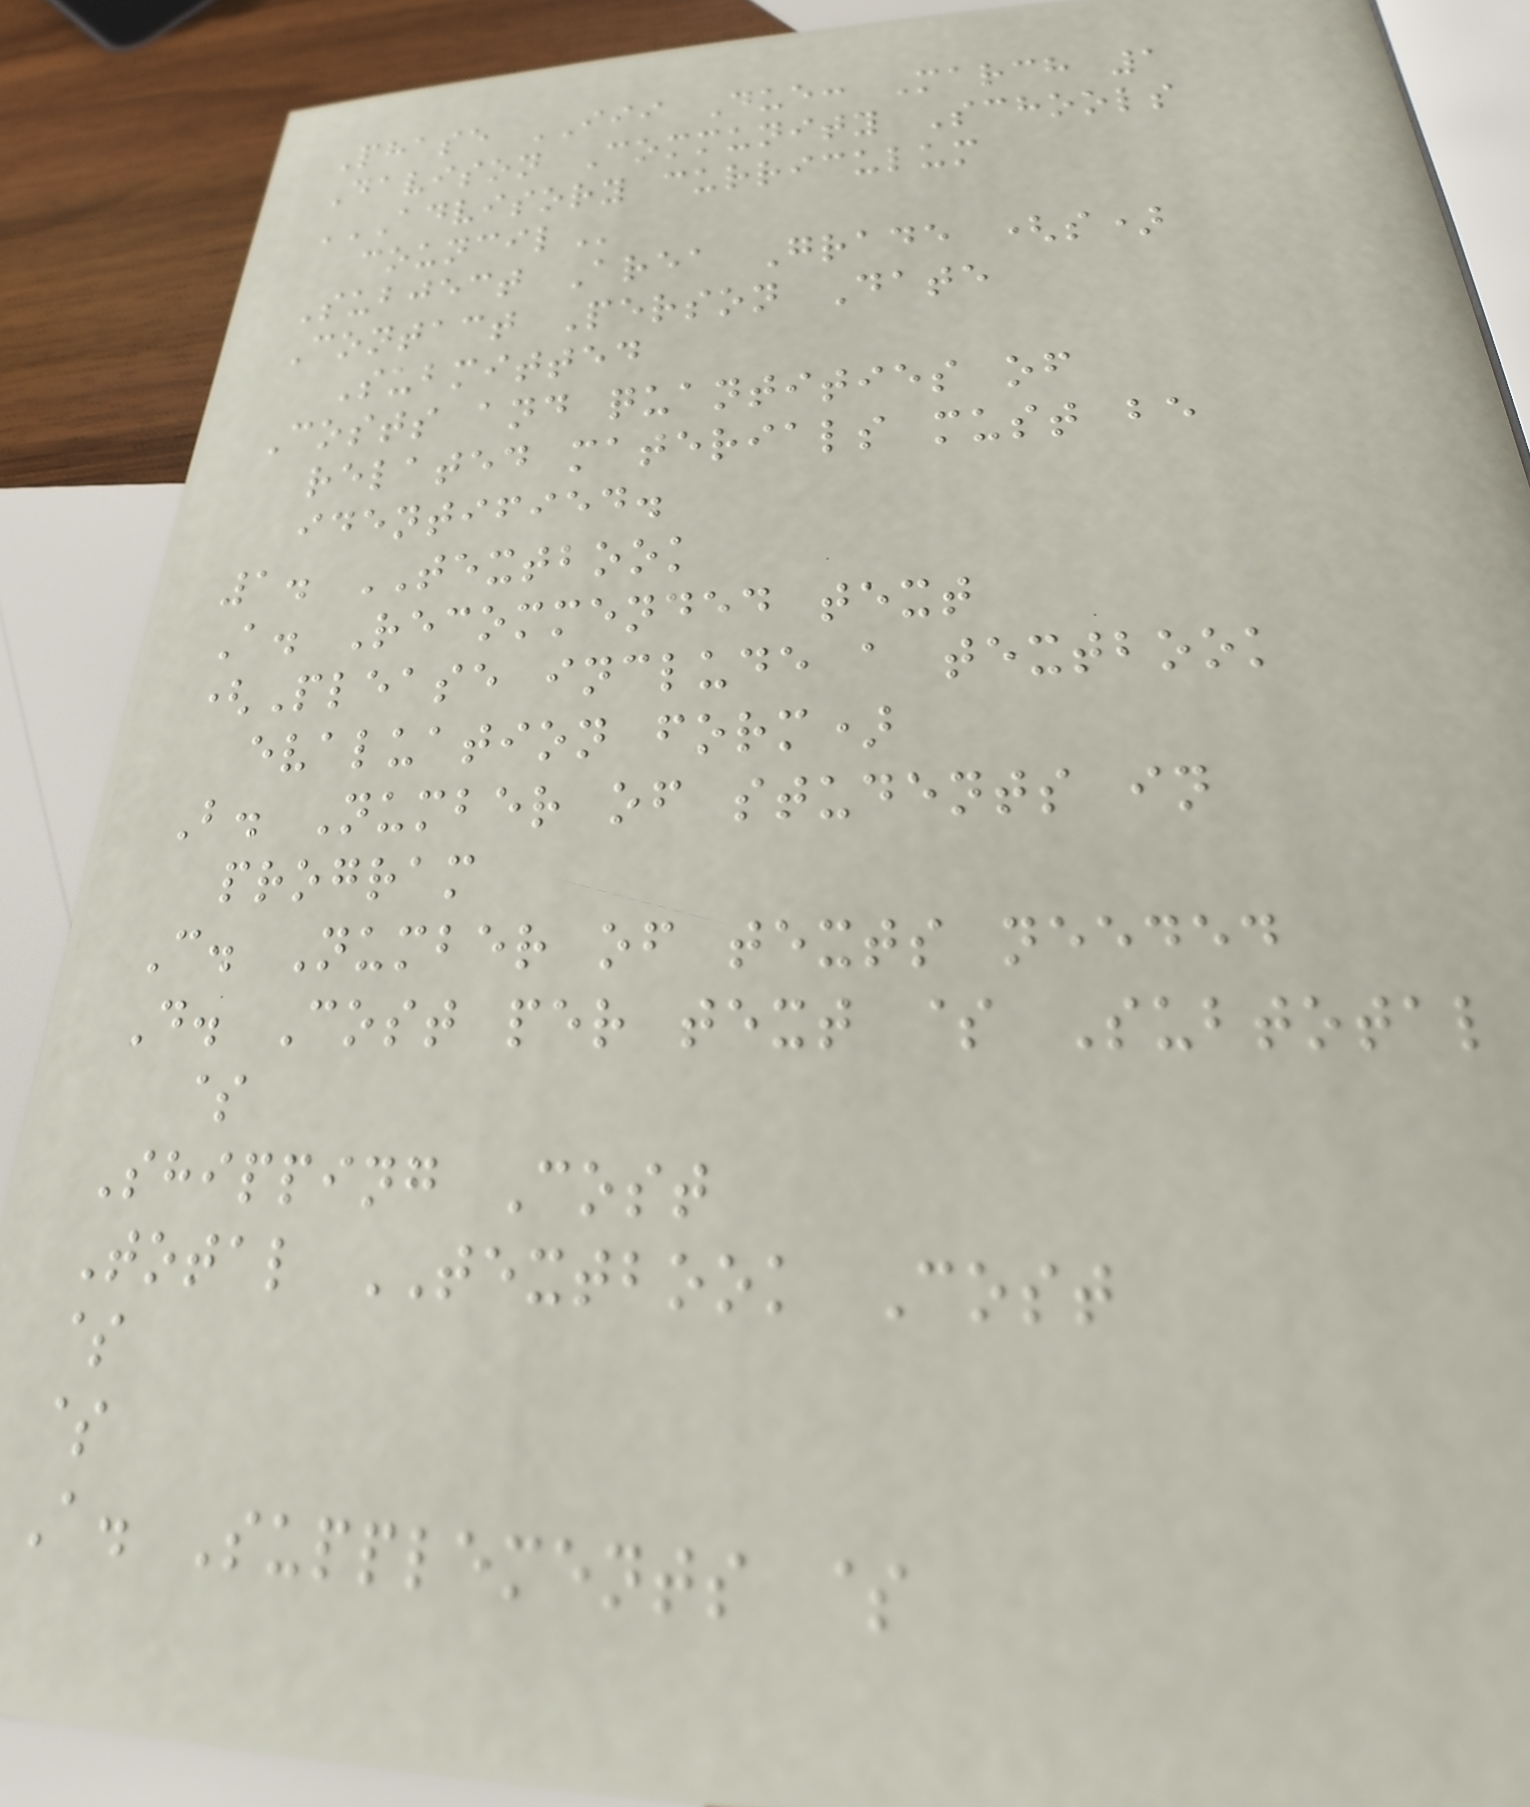Phase III Due: March 1
Davison Community Schools
ADVISORY CURRICULUM
COUNCIL
Subject Area Grade (s)
Contact Person Date
Submitted
Costs and quantities of
related materials must be
identified.
1. TEXTBOOK
A. Recommended text
(Please include a textbook
evaluation form)
B. Number of students in
program
C. Number of texts needed
D. Cost per text $ Subtotal
$
Shipping Cost
Total TEXTBOOK Cost
$
$
A. Supplements $
